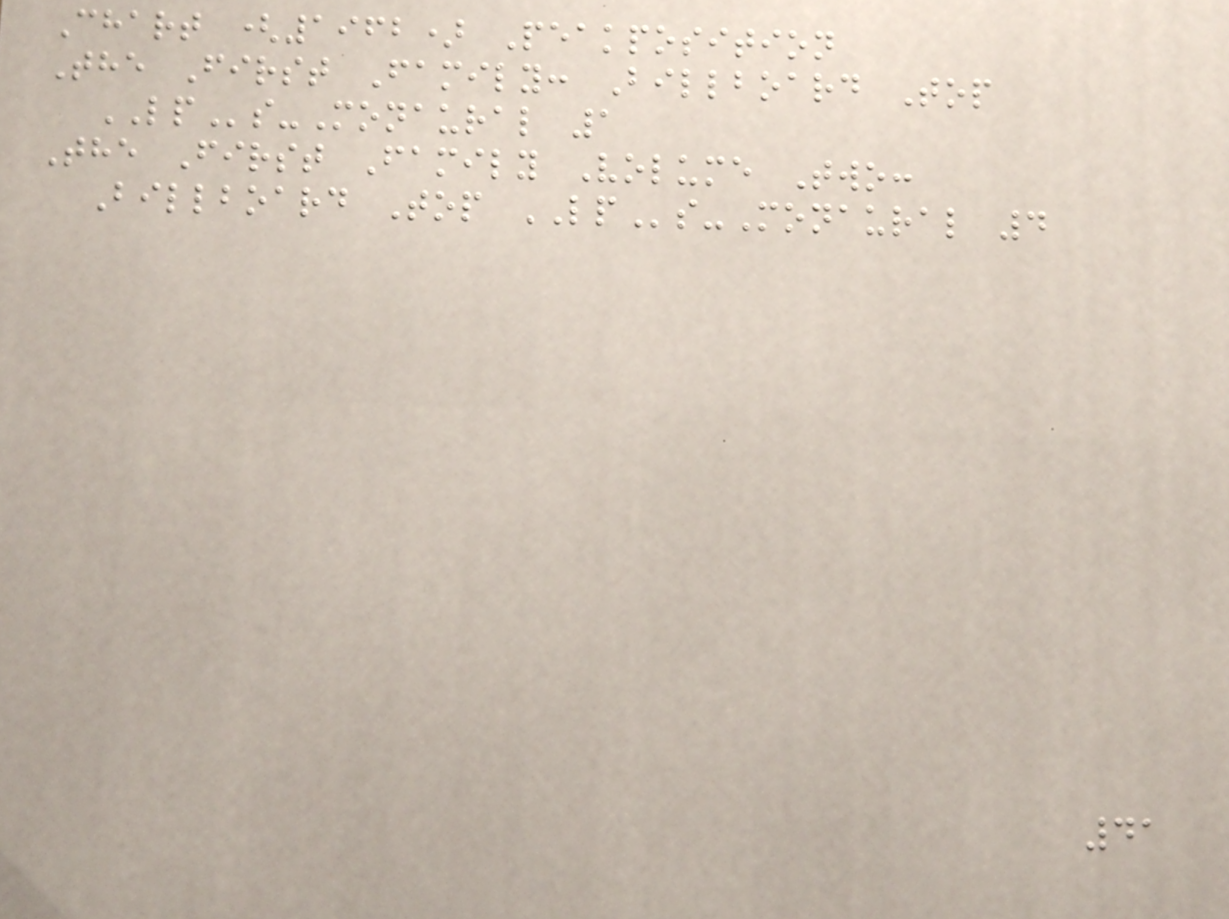Chart (1962) Peakposition
The First Family: Billboard Top
LPs-Monaural 1
The First Family Volume Two:
Billboard Top LPs-Monaural 4
41
